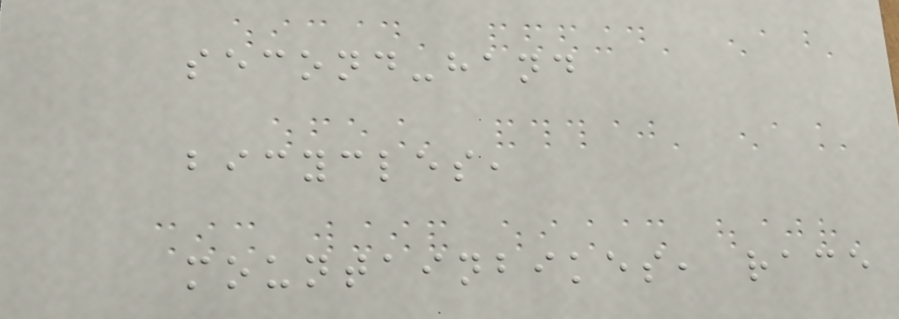second-hand
bicycles,
mountainbikes, race
